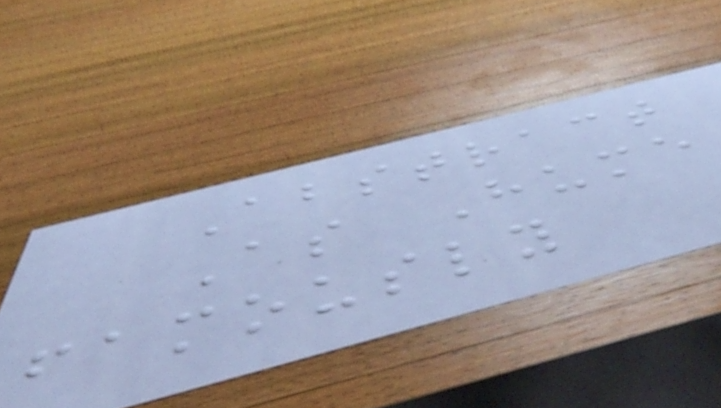Abstract
As Hume
famously
